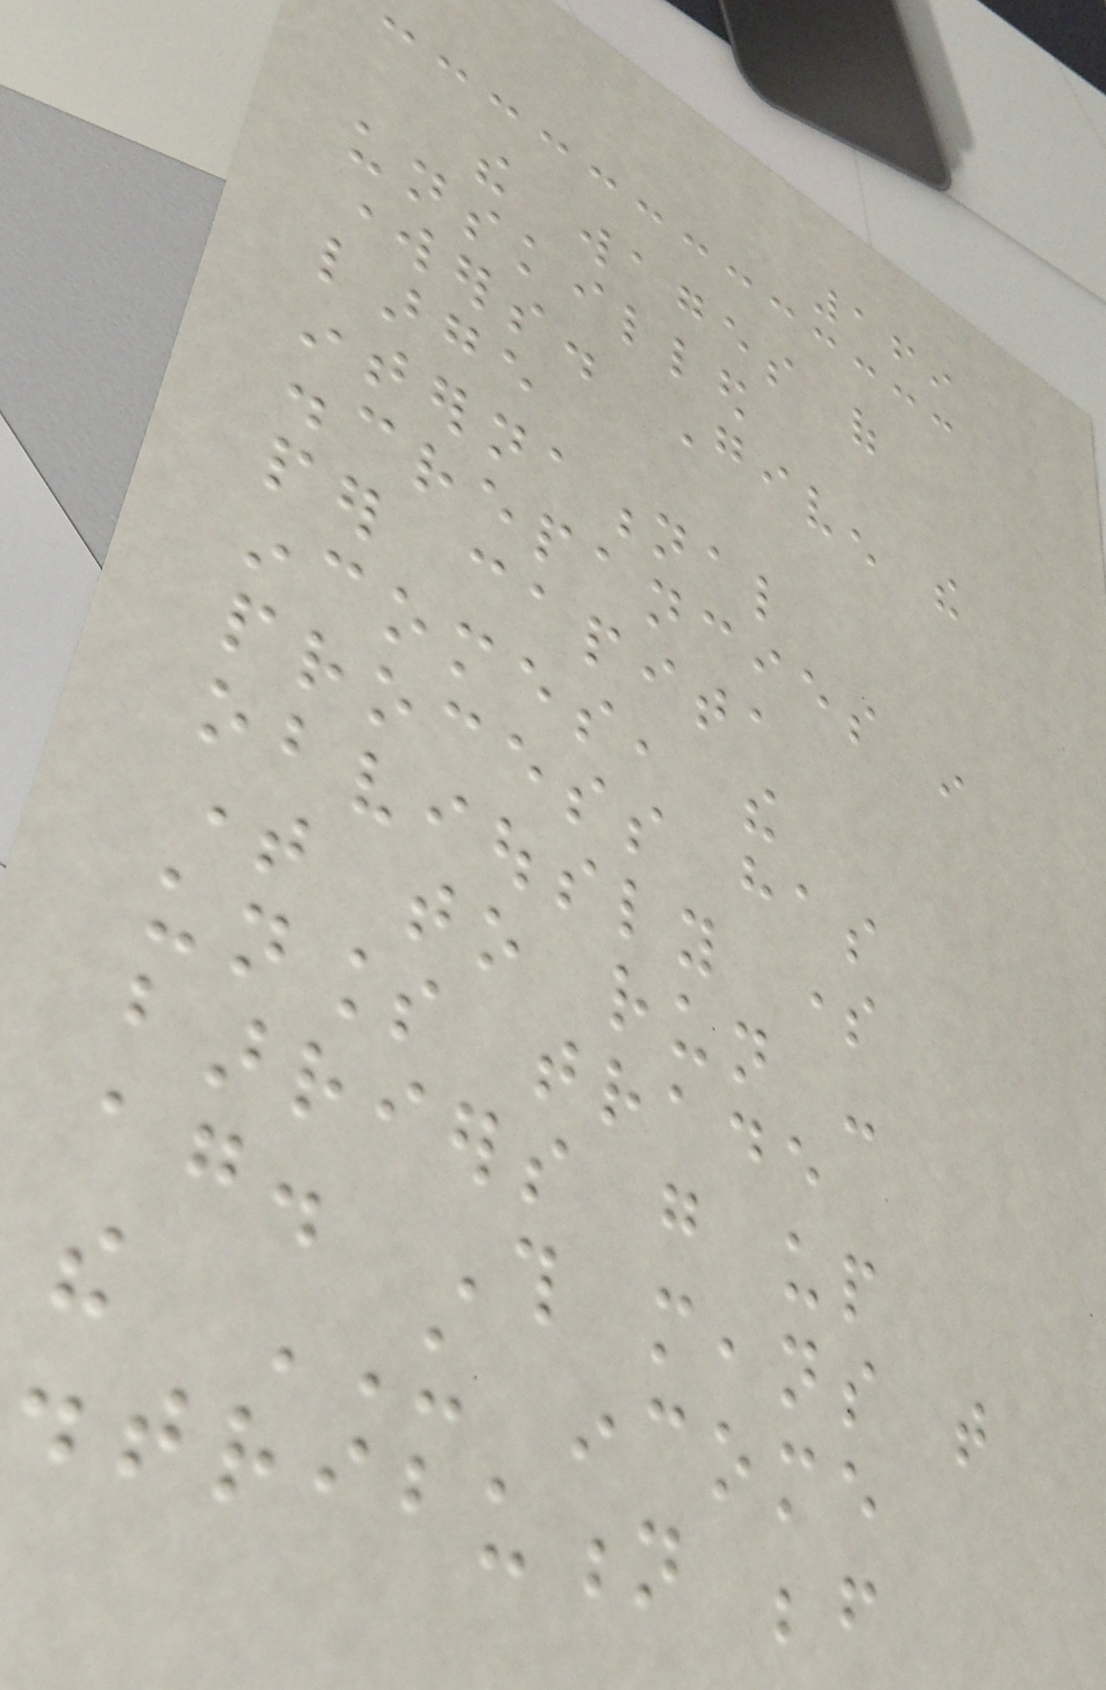169
the wages of
unskilled
workers. Given the
large
international
discrepancies in
per capita
incomes, the
process has
obviously some
time to run -
unless trade
barriers go up
again. This means that
the US income
distribution before
